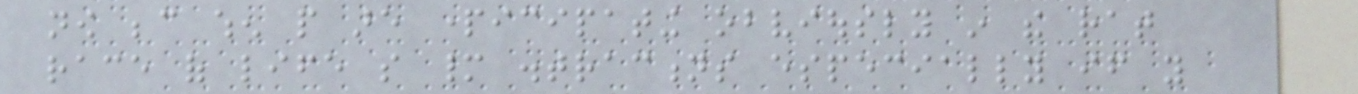now because when people are participating obviously in the rat
race of life so many distractions especially if you
